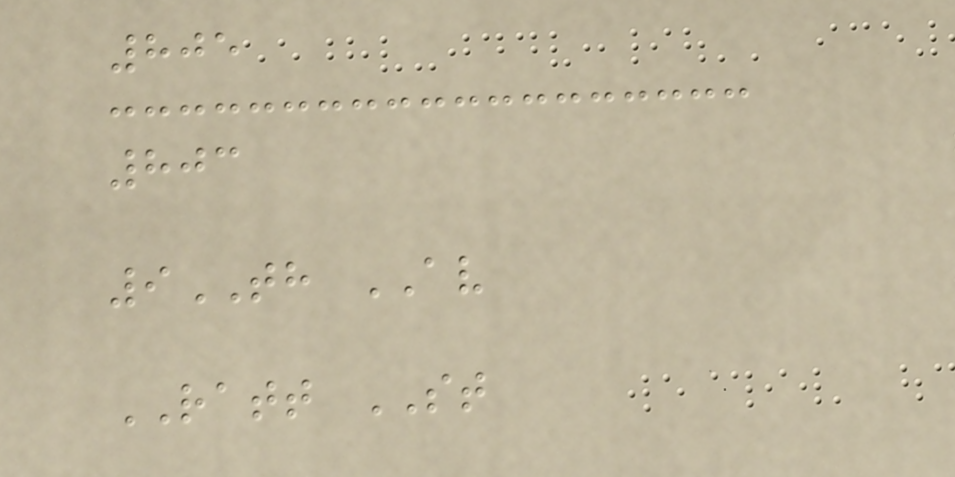805
803
9TH AV
RATT ST
